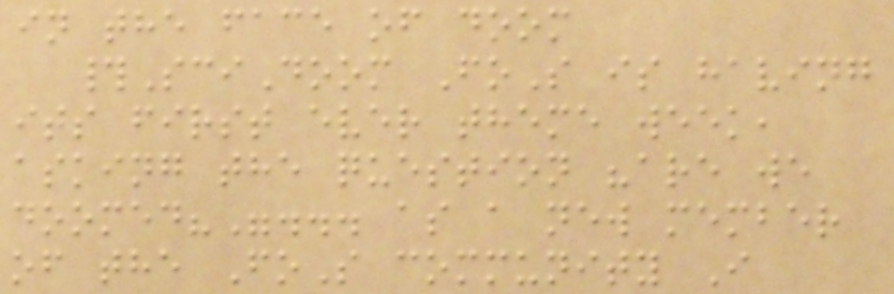in the face of doom
#SciDoom FoS is having
its first ever theme week,
asking the question "are we
doomed?"... as a new member
of the FoS community I
